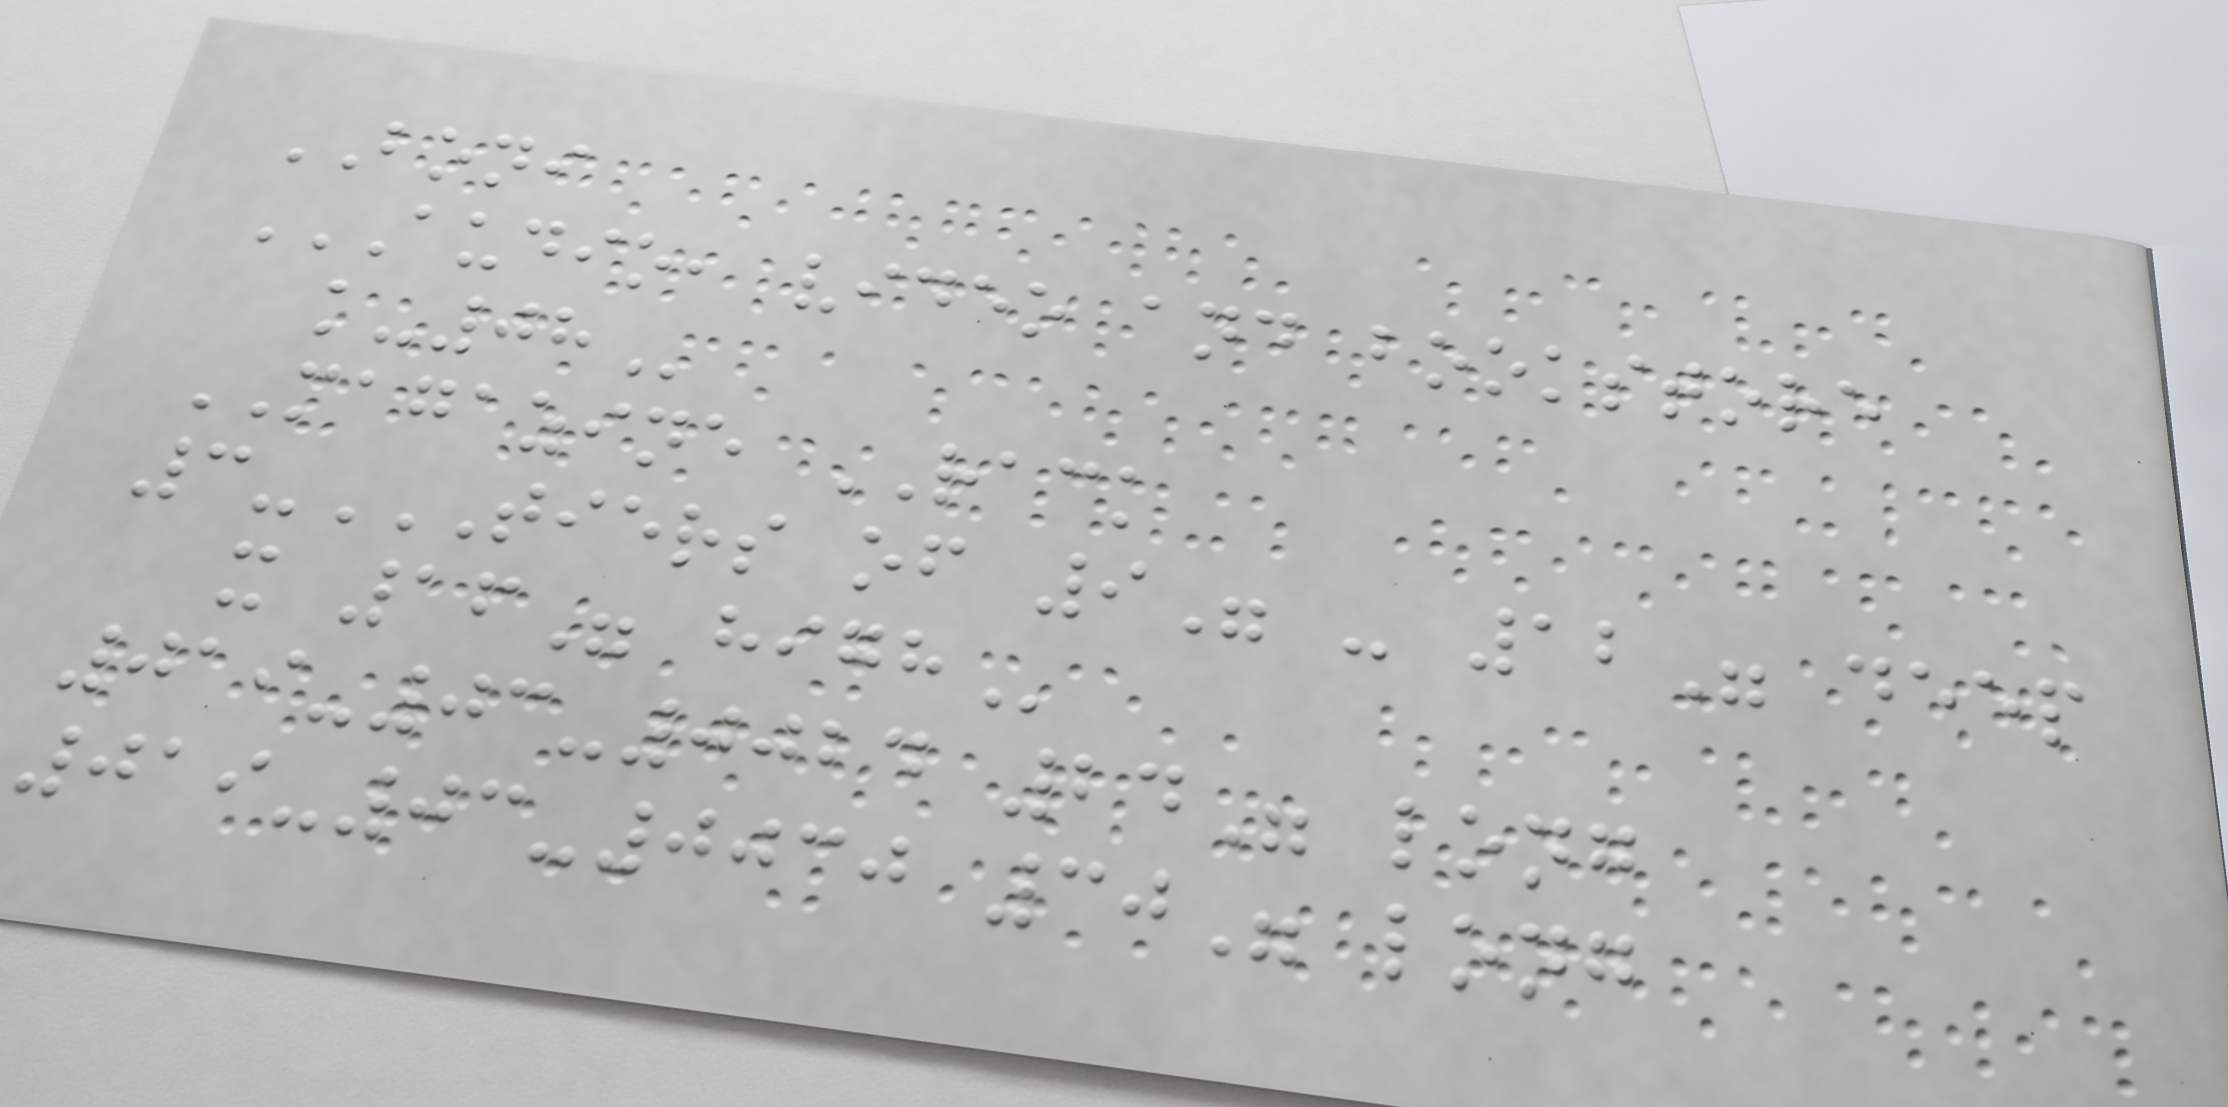BONI
AUDIO, VIDEO AND BOOKSTORE
K-08
MAGAZINE RACK
3-TIERS OF 9" - 12" DEEP
X 16" HIGH
019-03-0024 24" long
019-03-0030 30" long
